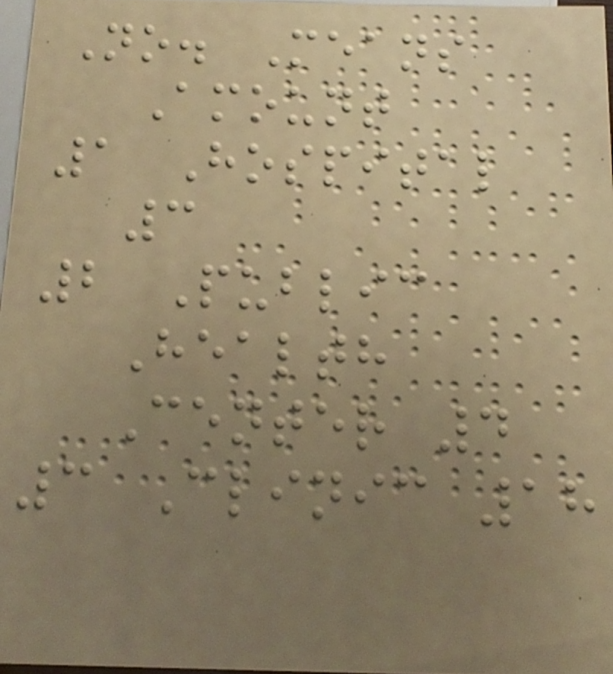No. Means
Amount
1 Hospital
3
2 Public
Health
Center 4
3 Clinic 18
